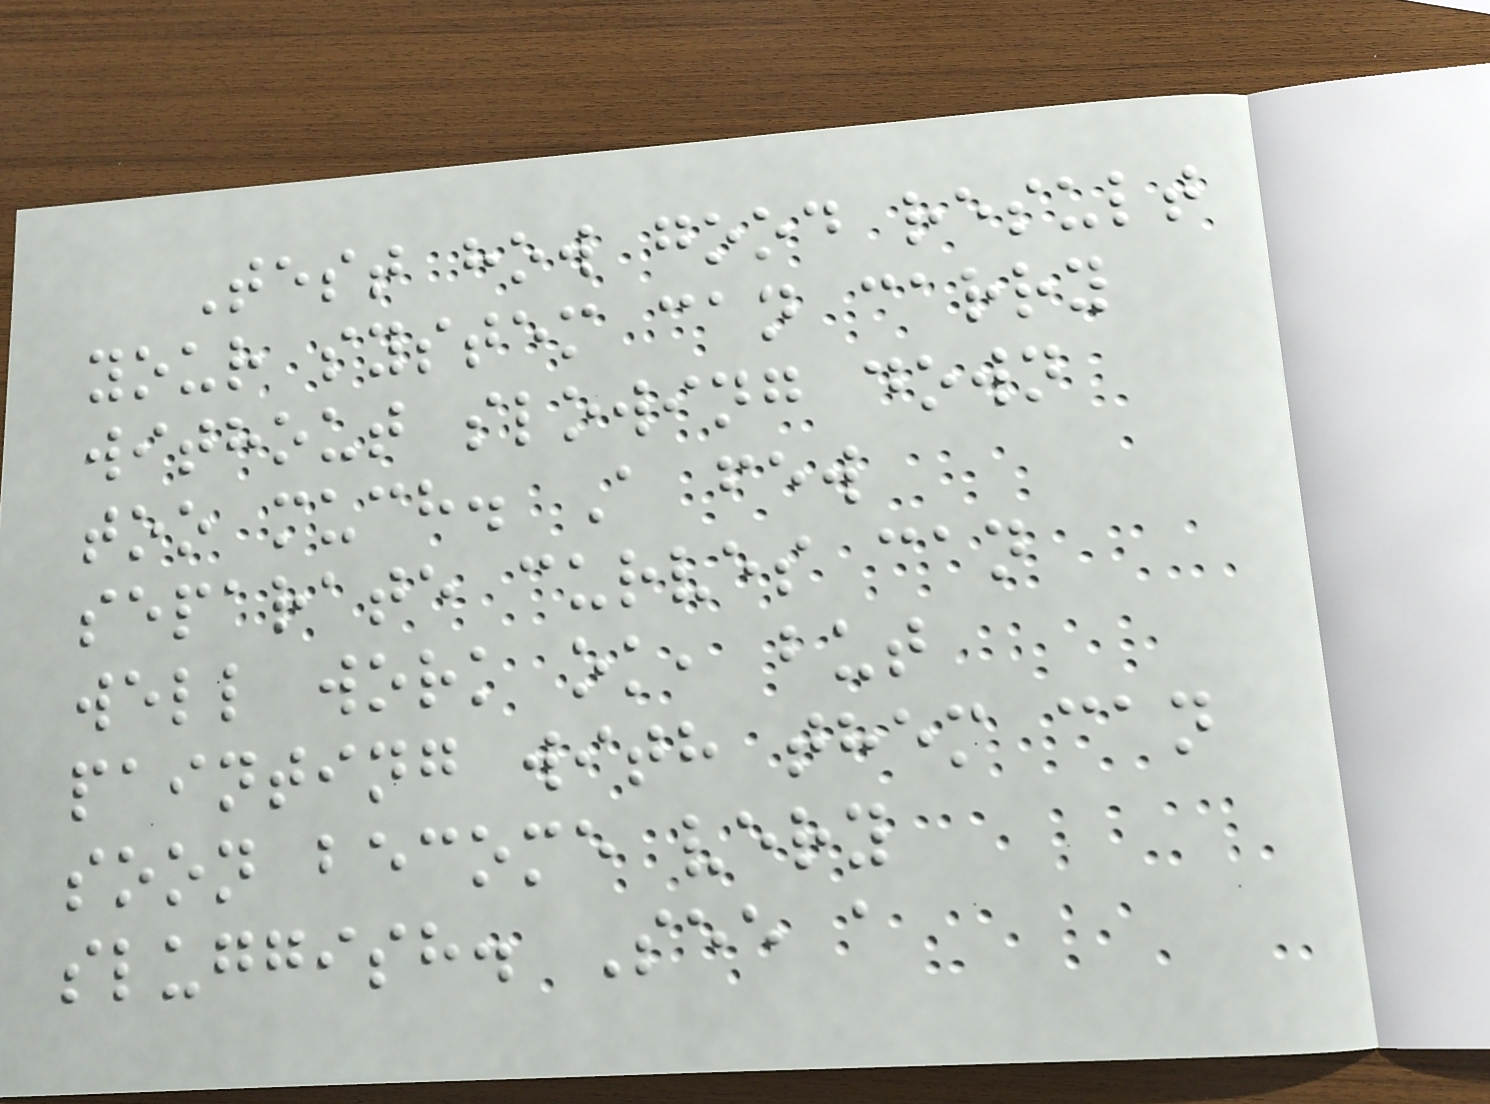Test how good result
your system can carry
without slowing down
too much. A few
separate curves can
well work ok, but
painting with them can
soon become very
sluggish. See a
